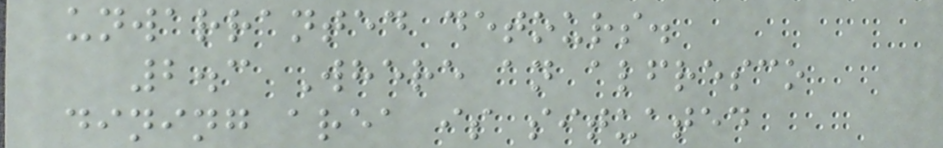unwarranted detours.
2.3 Where an alfresco
dining area is situated
